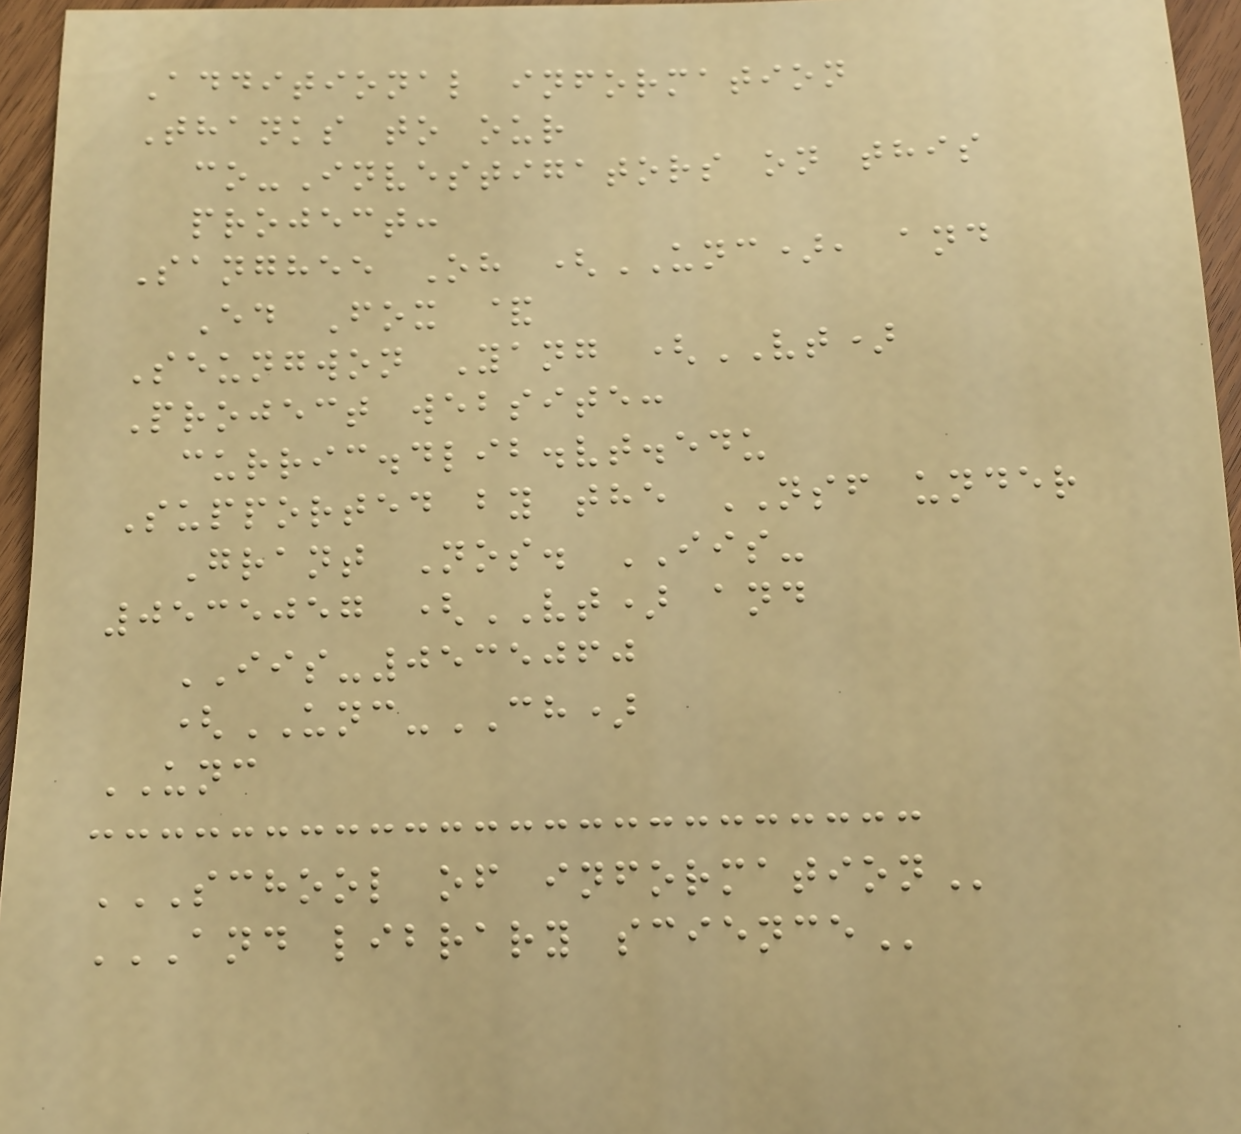Additional information
Thanks to our
co-Investigators on this
project:
Sanghee Oh (UNC), and
Ed Fox &
Seungwon Yang (VT)
Project website:
curric.dlib.vt.edu
Supported by the NSF under
Grant Nos. IIS-
0535057 (VT) and
IIS-0535060
(UNC-CH)
UNC
SCHOOL OF INFORMATION
AND LIBRARY SCIENCE
